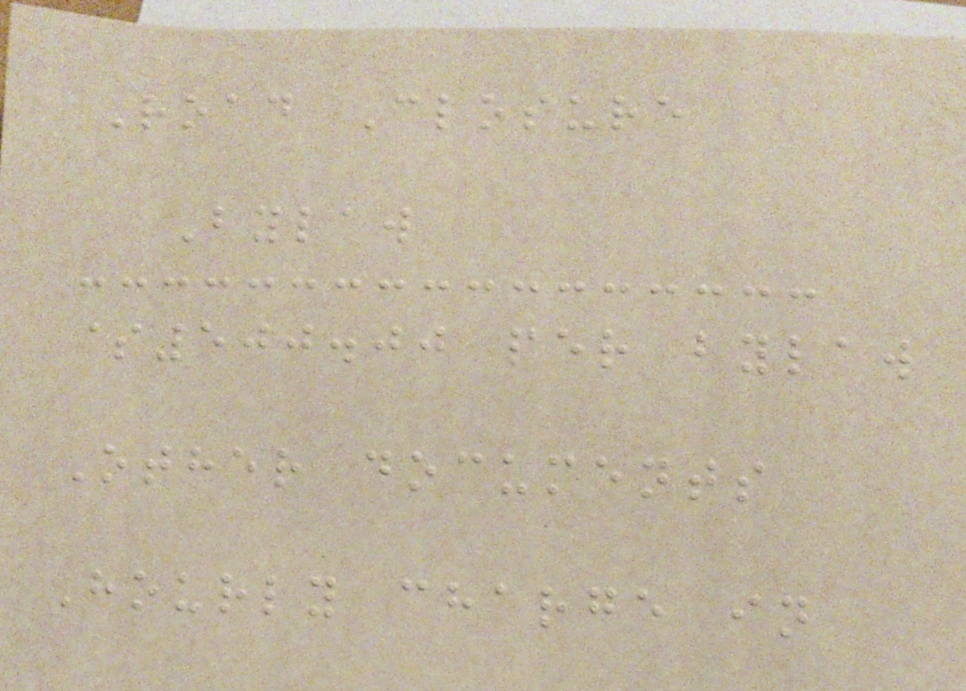Road Closure
Bylaw
$500.00 per bylaw
Other documents
Hourly charge in
